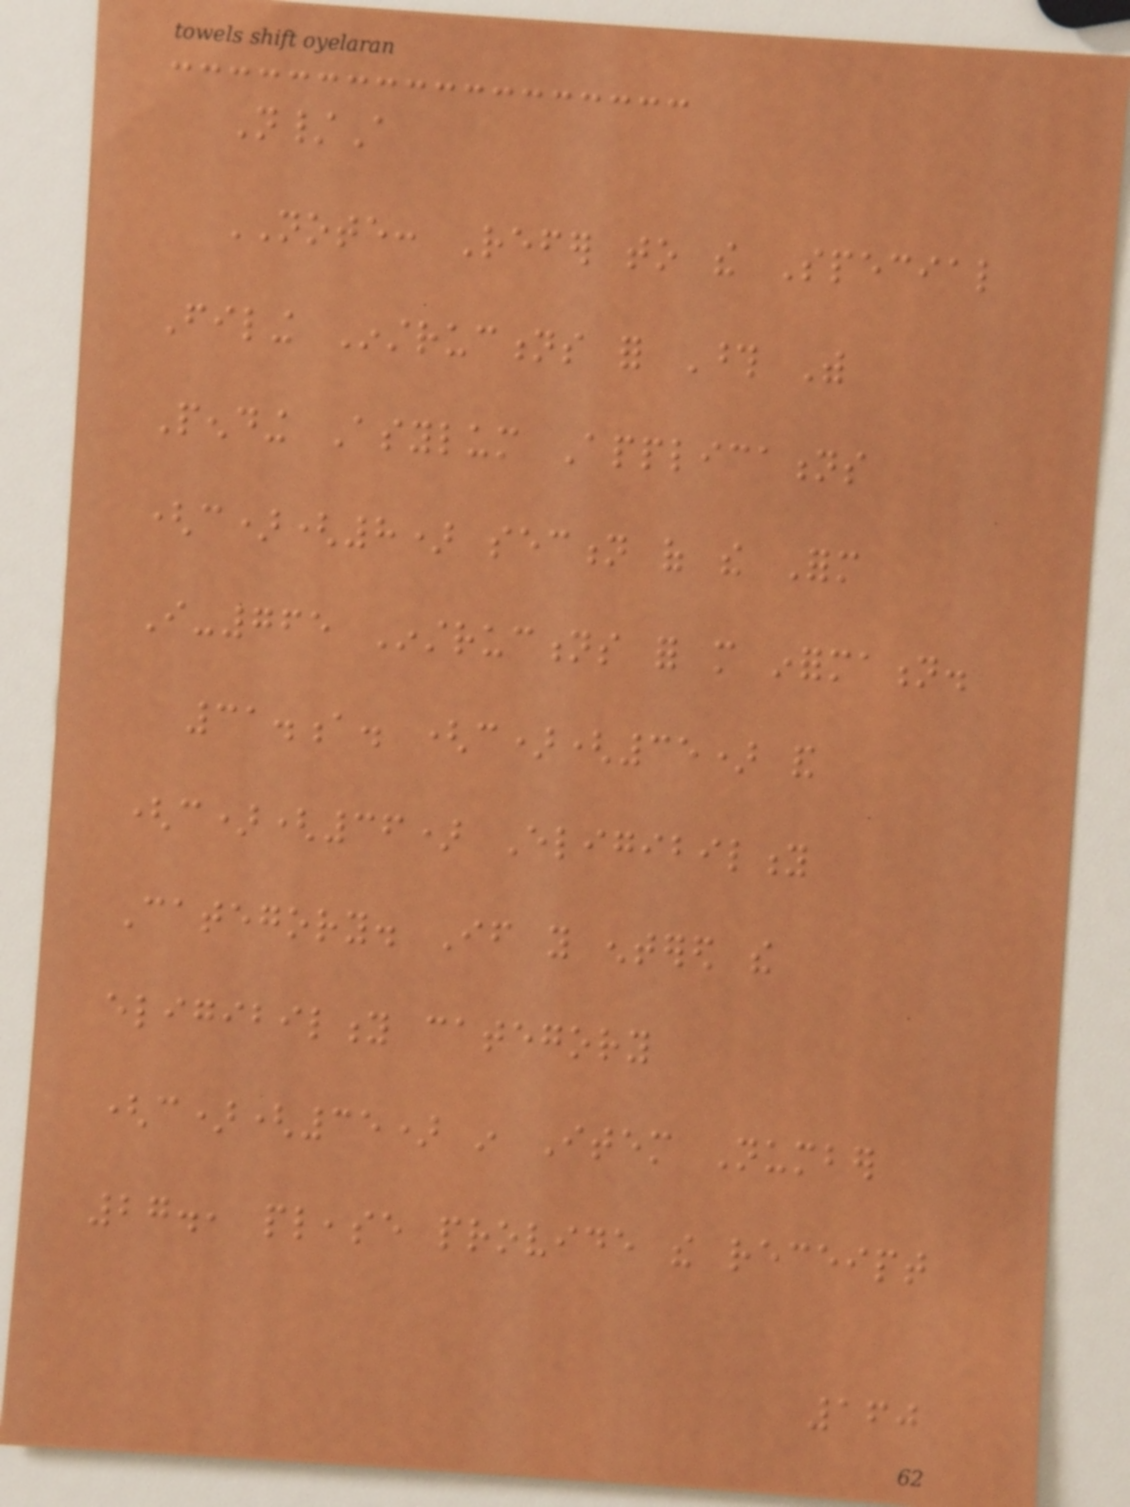N/A
NOTE: Refer to the Special
Filing Instructions for Those With
Pending Asylum Applications
(c)(8) section of the Form
I-765 Instructions for more information.
31.a. (c)(35) and
(c)(36) Eligibility
Category. If you entered the
eligibility category
(c)(35) in Item Number
27., please provide the receipt
160
